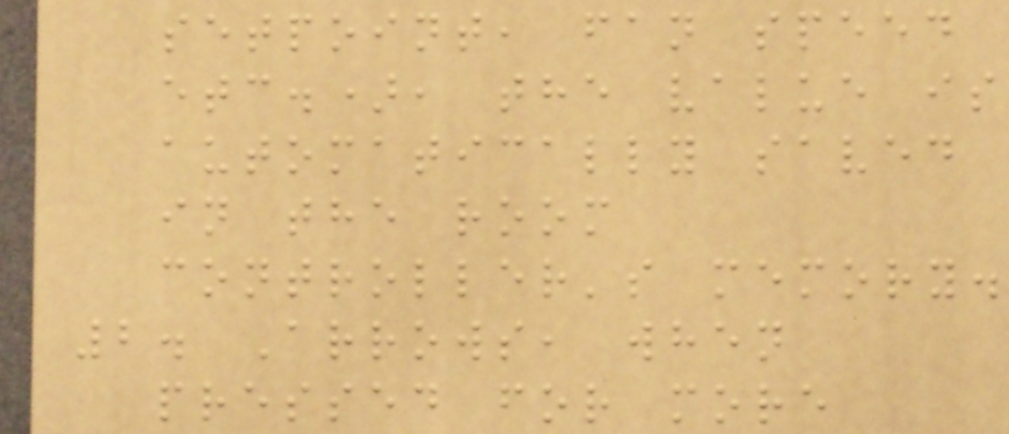setpoint, fan speed
etc.), the value is
automatically saved
in the room
controller's memory.
2. Arrows, when
pressed for more
